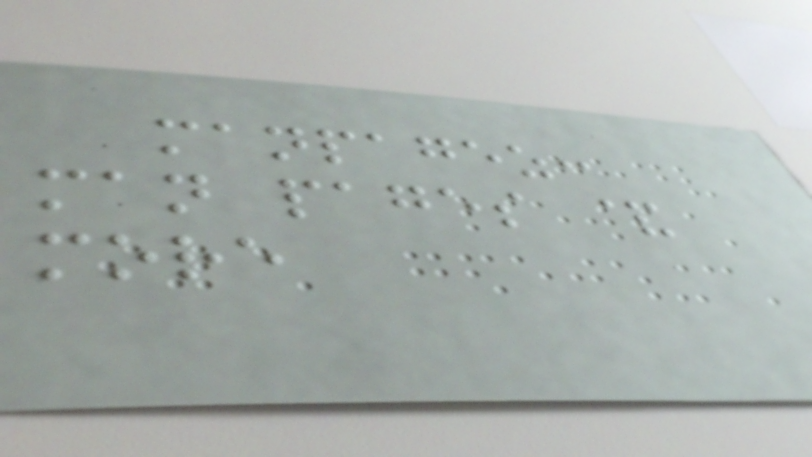manpagez:
man pages &
more
